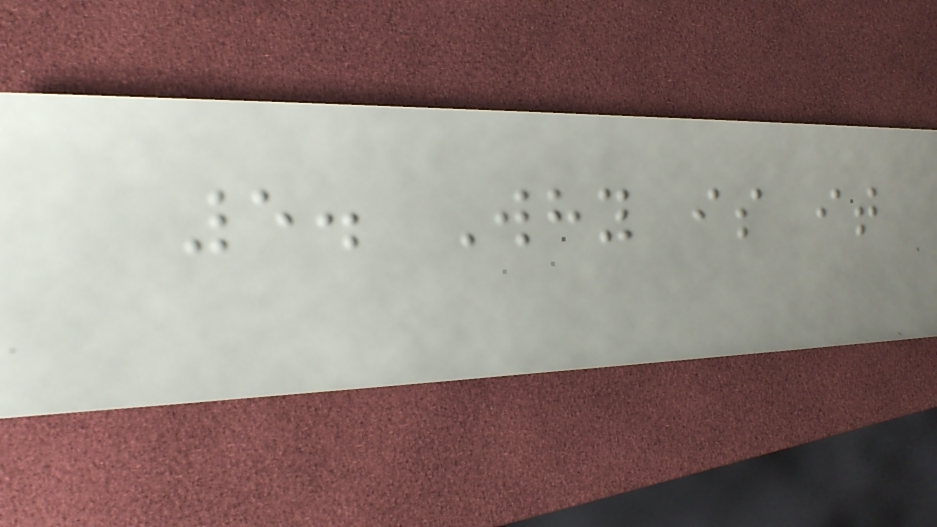5. Why is it
